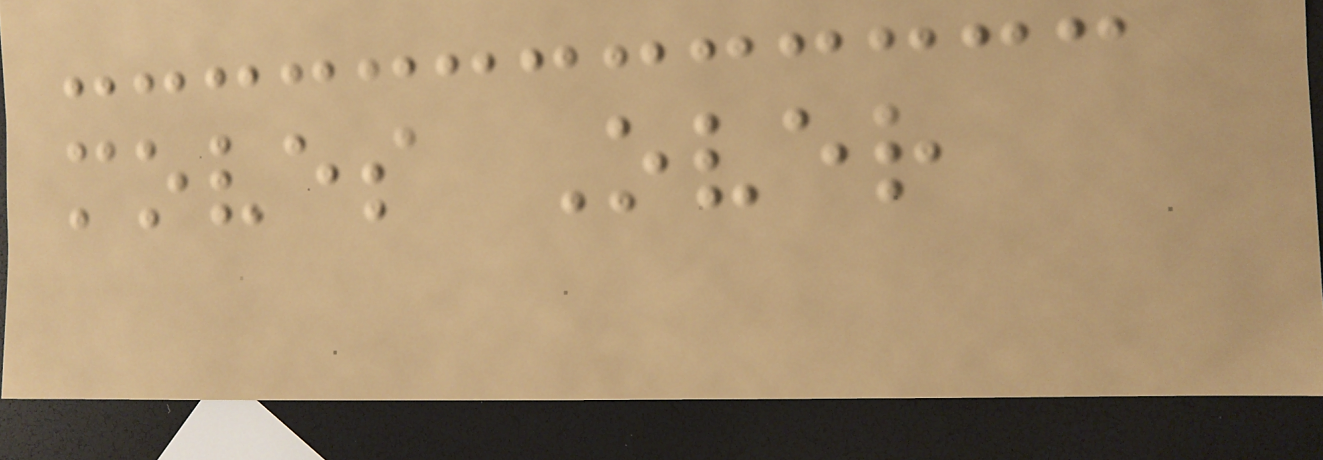moves Over
